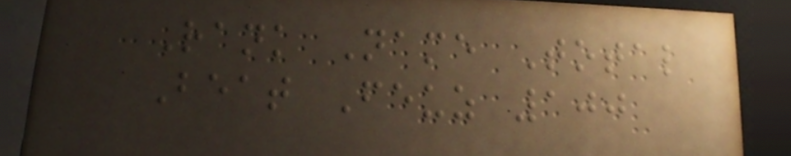Rank Name Total
Beat Feuz 100
